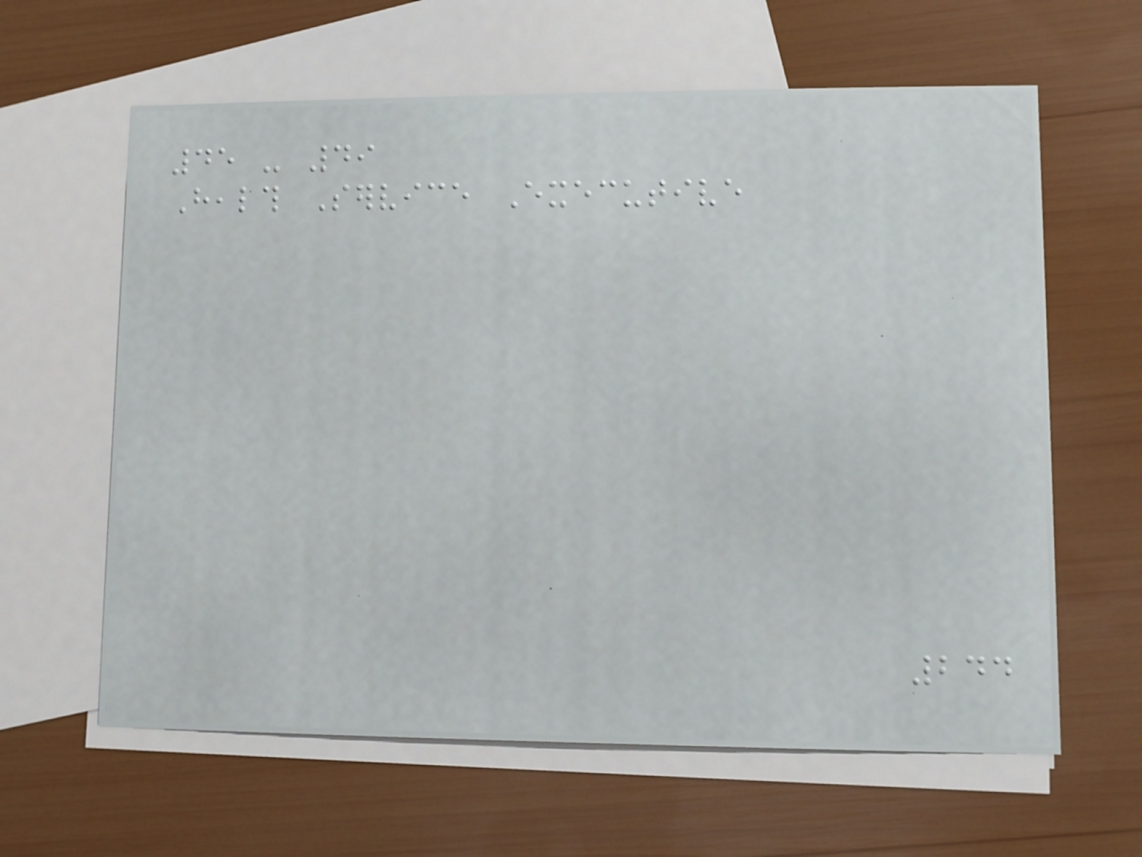45 - 49
Health Service Executive
244
